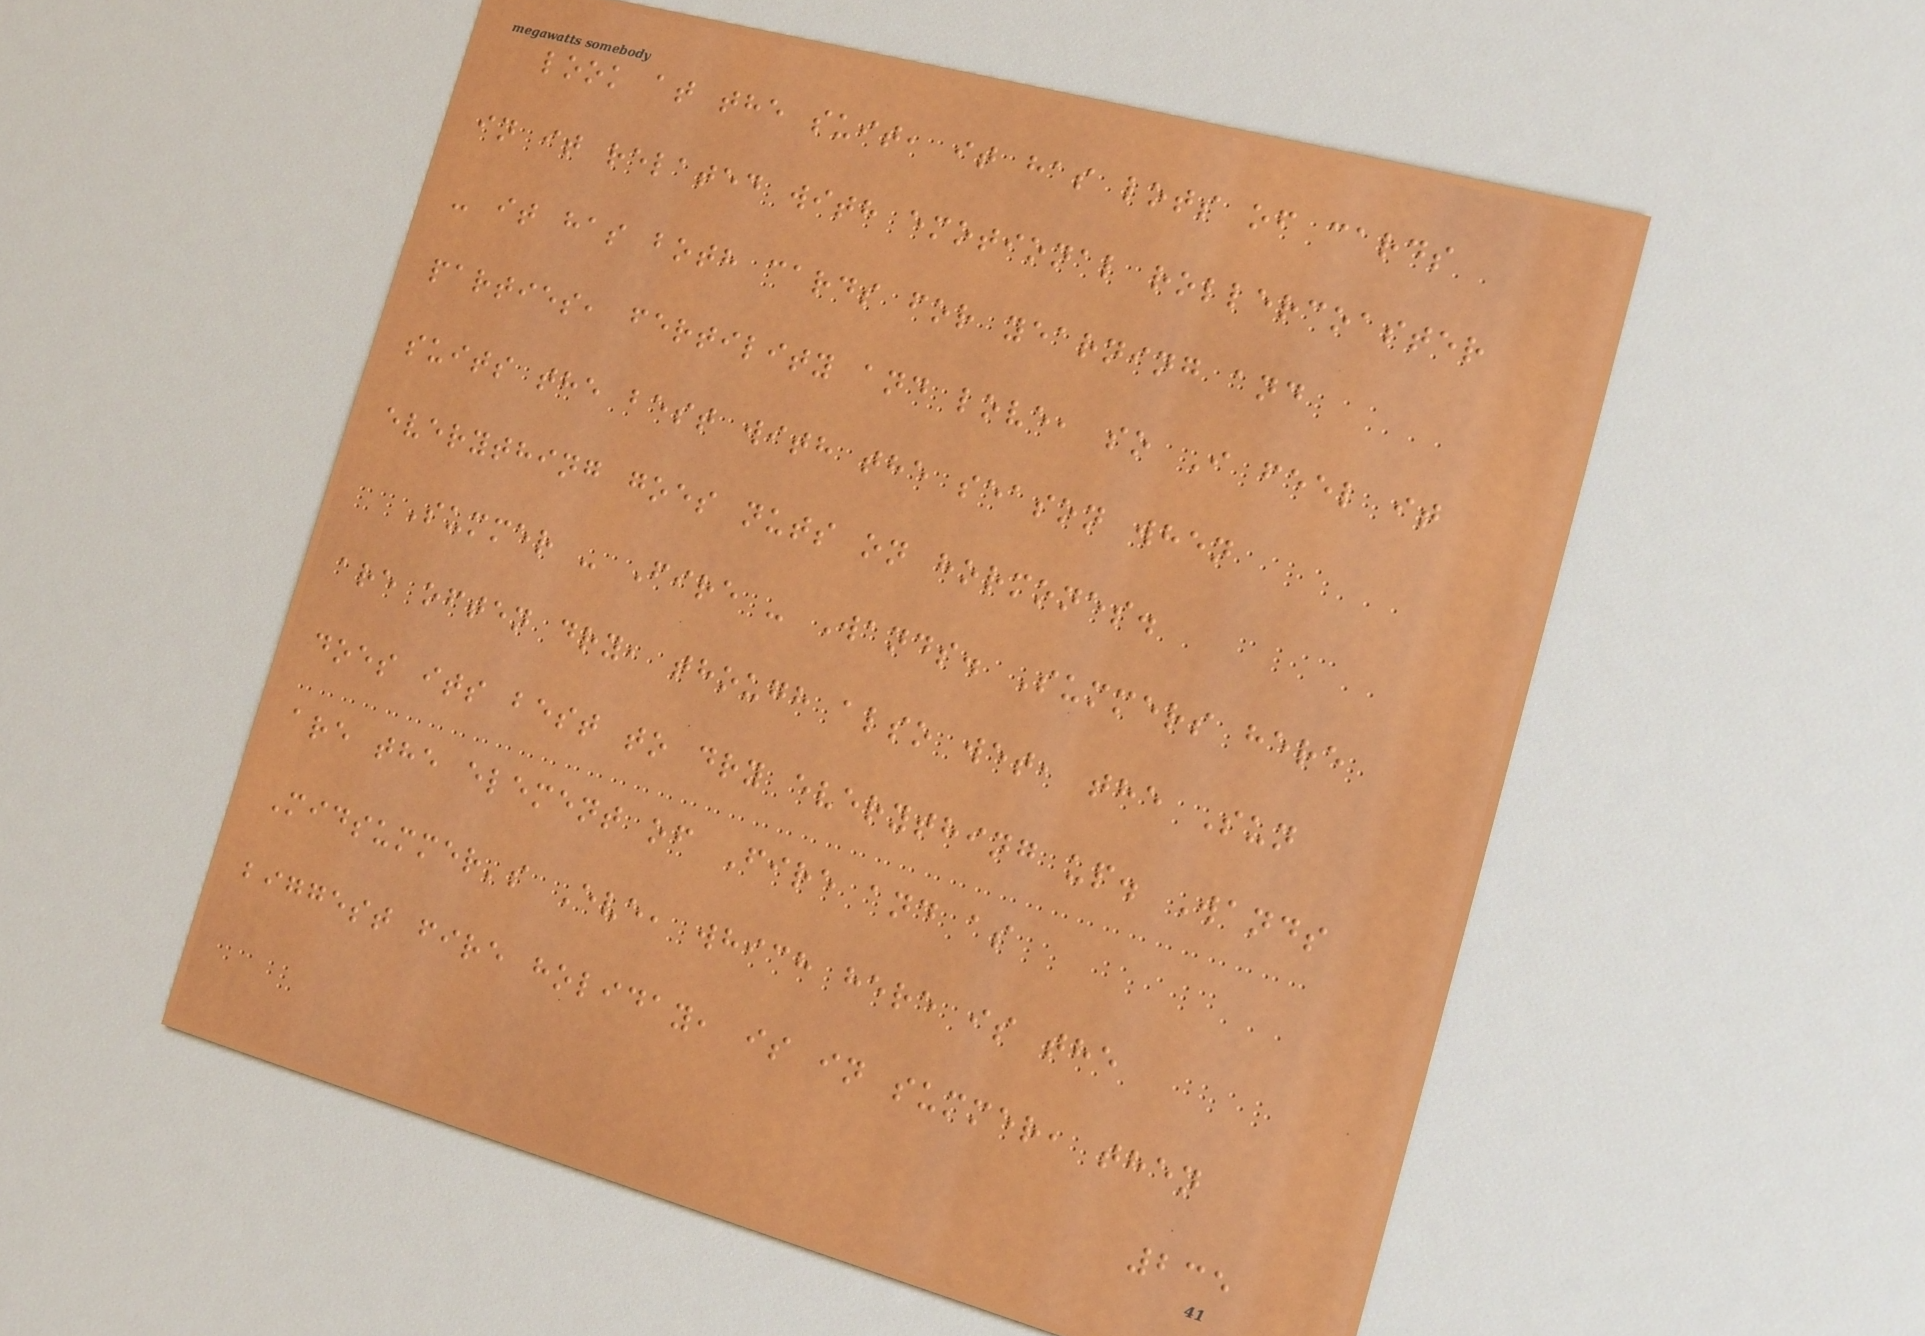look at the suit, it has lots of cards
in it related with emotional rollercoaster
- it has both cards for yearning and
parties, fertility and love, so I feel it
suits the best with the season when
everything goes nuts on hormones.
Summer - Fire - Wands. Summers here
are often dry, though also wet, the Sun
does its best to dry everything up. Wands
are the element of Fire and as
Midsummer's Eve, which here is the
biggest fire holiday, is in summer, then
235
